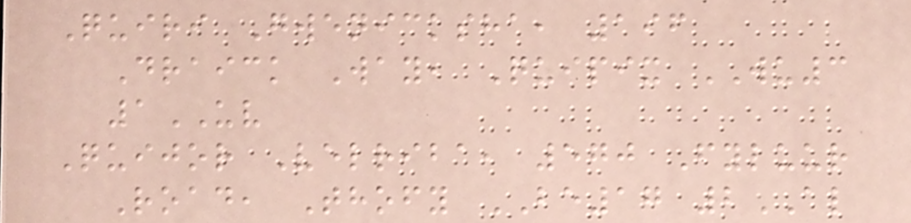Quiri Gwenicksha, 196
Draick Way, Quipix WU3
1UV
Quijor Velriba, 570 Fyluur
Road, Thofy BE17 2AL
